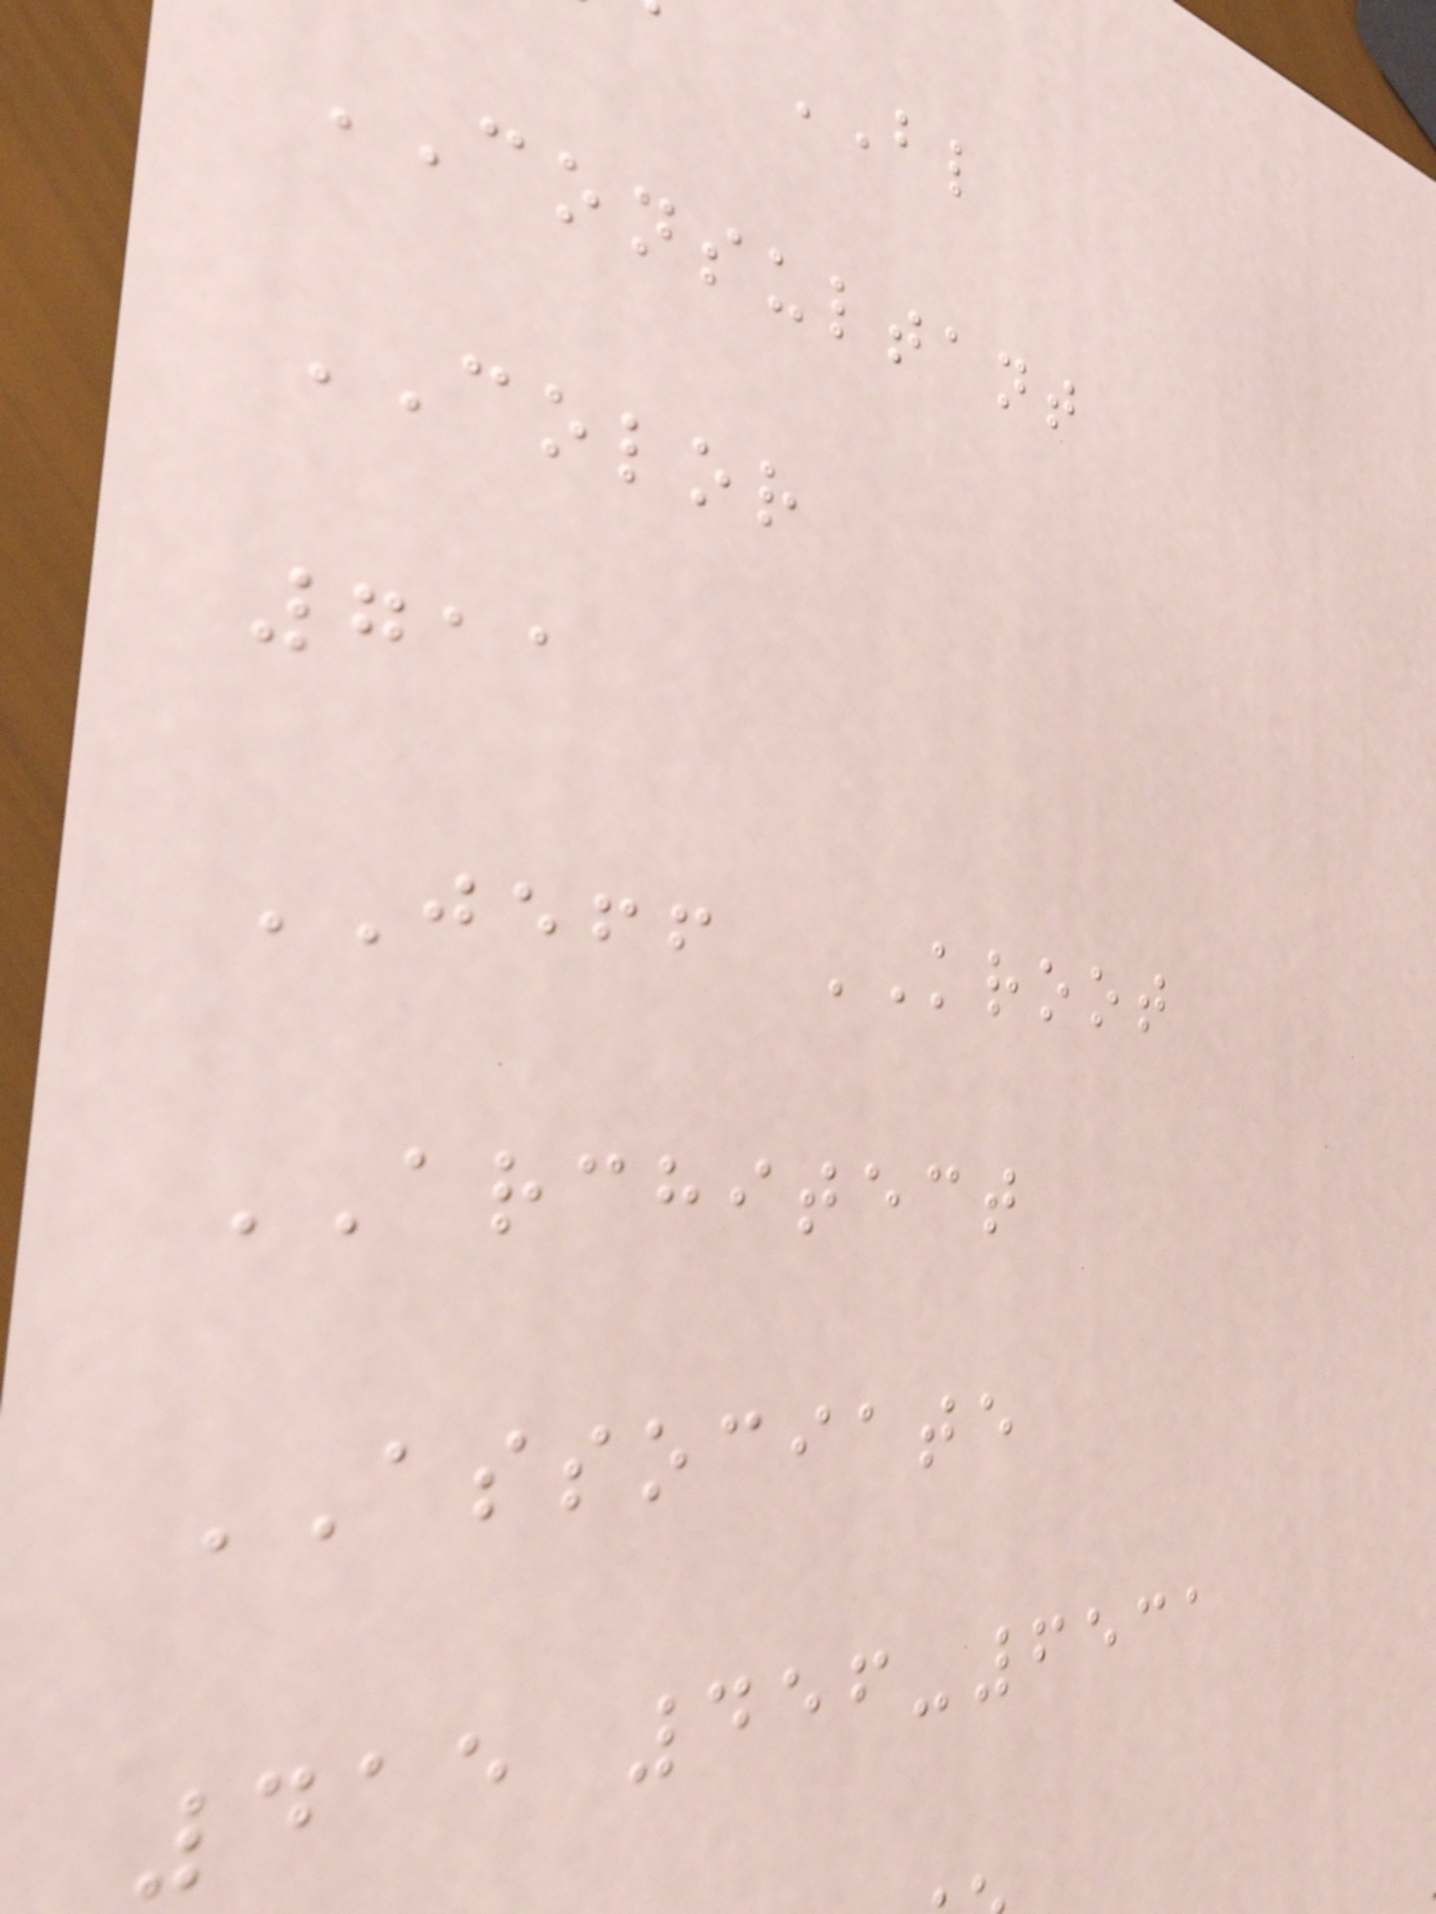BL
CONSULTANT
COLOR
711
JEFF KROOT
ARCHITECT
ASSOCIATE
415 456-6531
